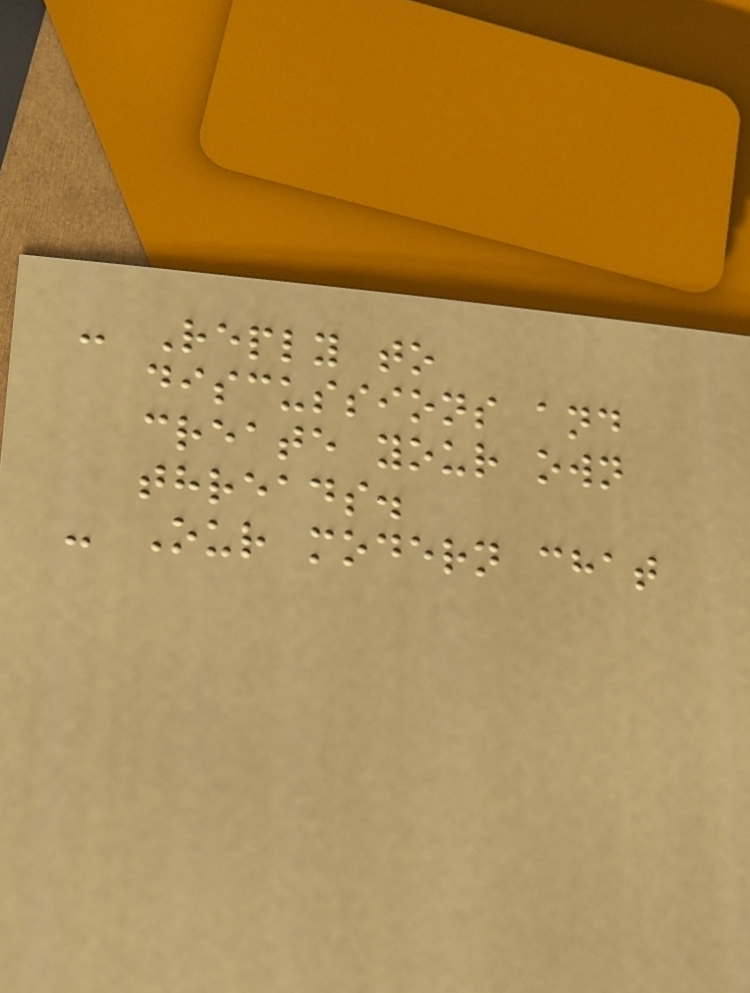- Reply to
discussions and
create your own
threads.
- Our modern chat
